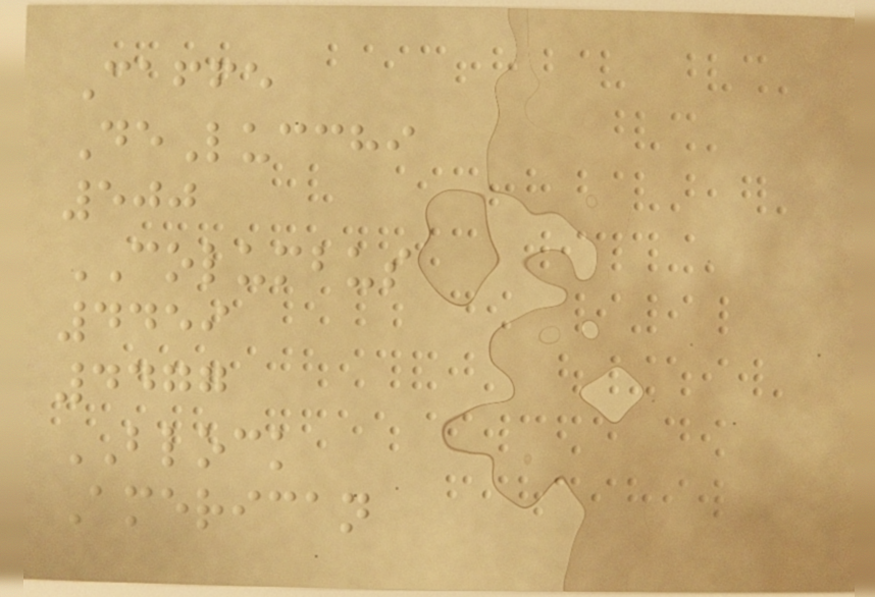Caffe
DeLucchi
500
COLUMBUS
4459
4477
BLOCK
American
